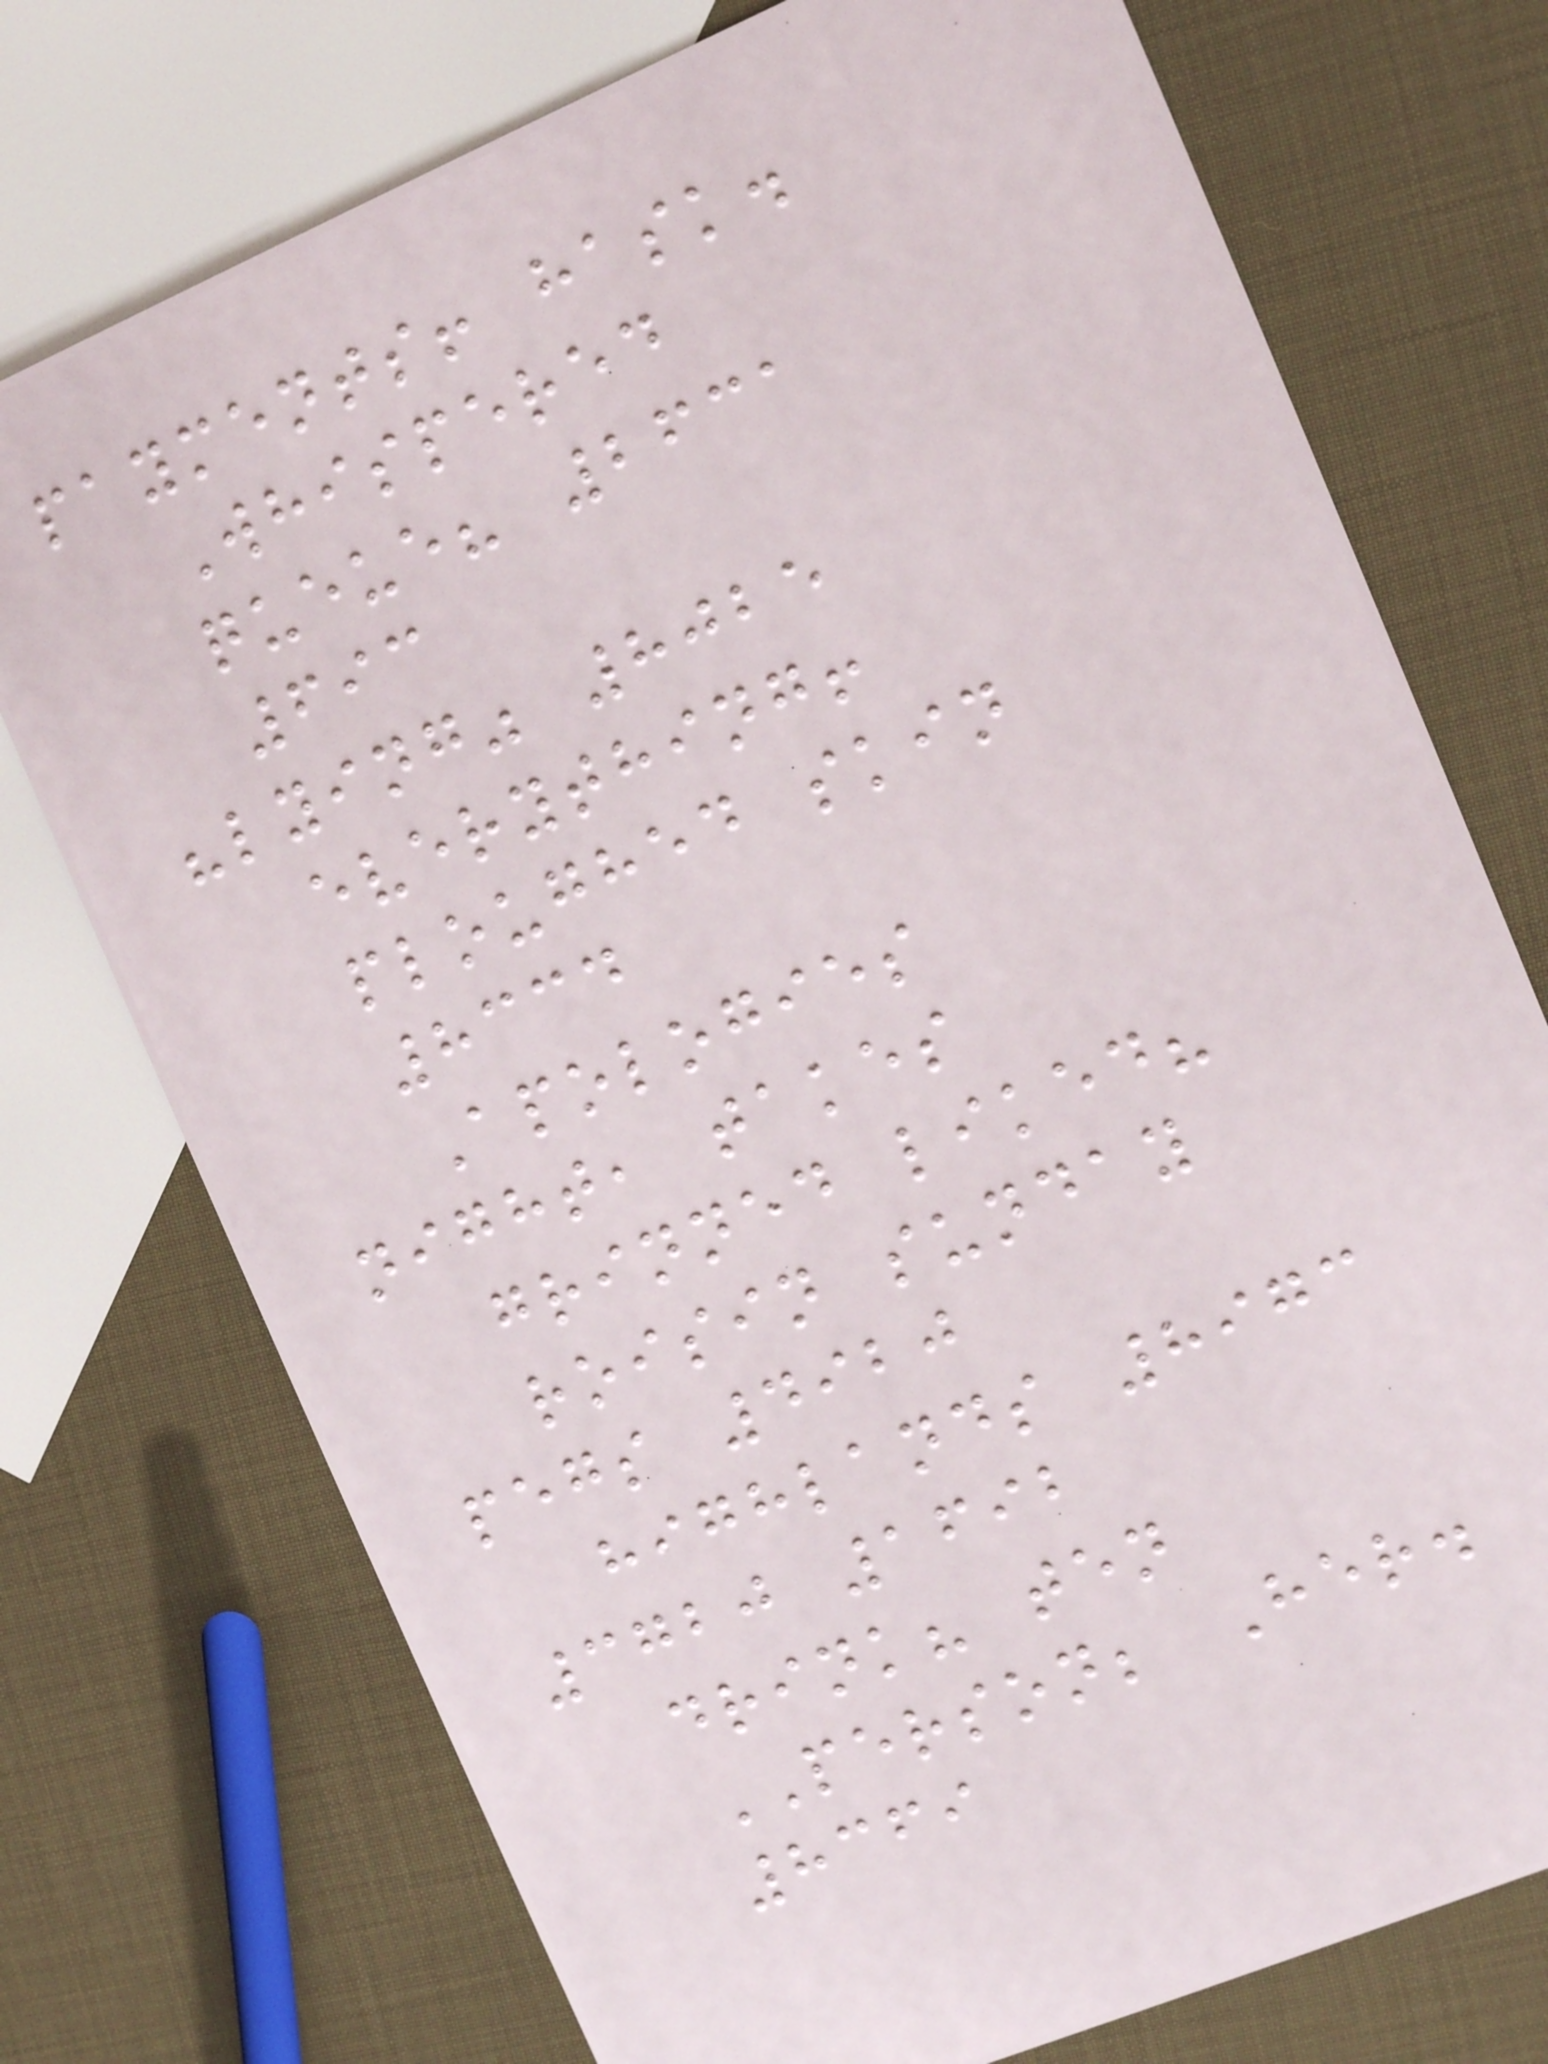payments! hask.
Whispered
queue? 2631
693
"lying" 8025
everything!
ploughed skin
8334
Apologies
night, takes
grinned liked?
roisin sunday
pegs 4920
highlands 8973
3720 1692
drink? ten
PERSON; Her.
8369
